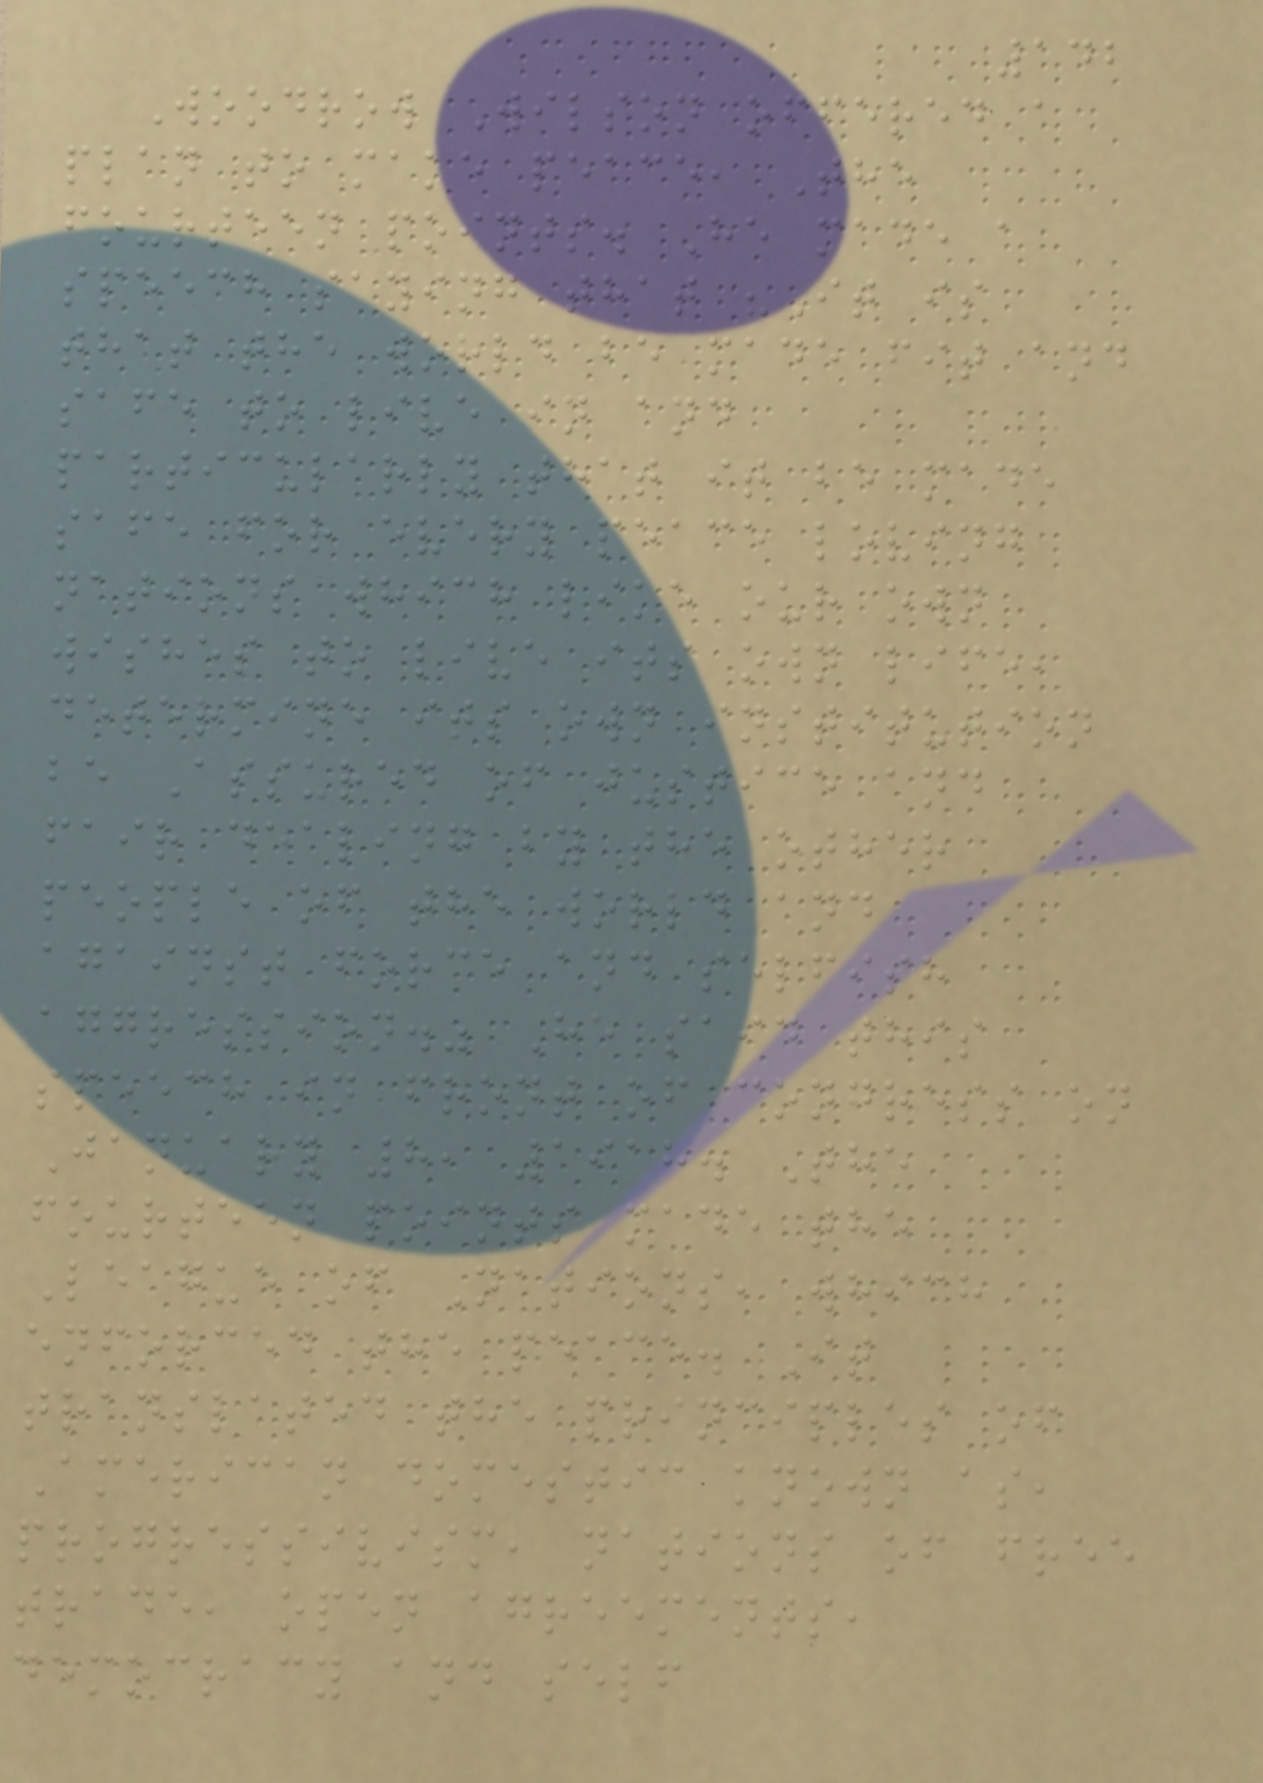142
Woodrow Wilson offered a
plan to make peace, The
fourteen points. He made a
speech saying that "It is
that the world be made fit and
safe to live in and
particularly that it be made
safe for every peace loving
nations which like our own
wishes to live its own life,
determine its own institution
be Assured of justice and
fair dealing by the other
people of the world and
against force and selfish
aggression." He said this
speech in front of congress on
January 8, 1918. The
fourteen points made the
League of Nations, which
enforced the peace. It
translated the principles of
American domestic known as,
progressivism, nations of free
trade, open agreements,
democracy and self
